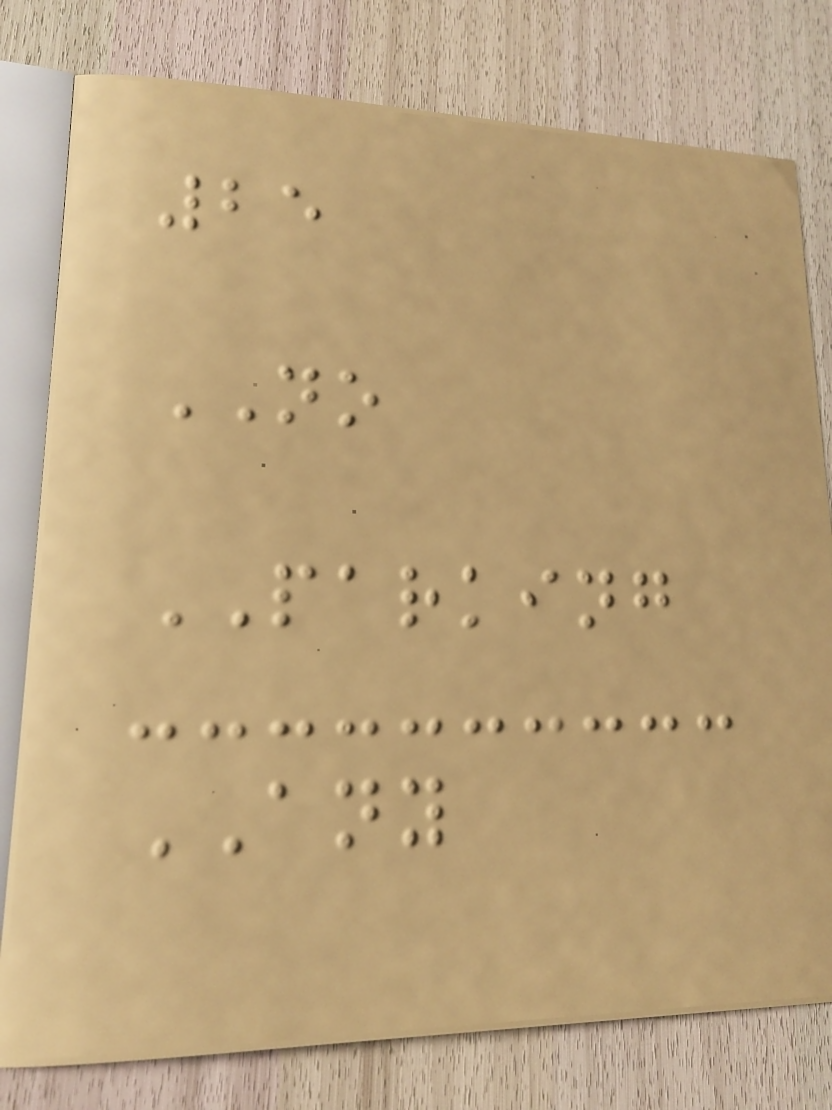25
NO
PARKING
ANY
